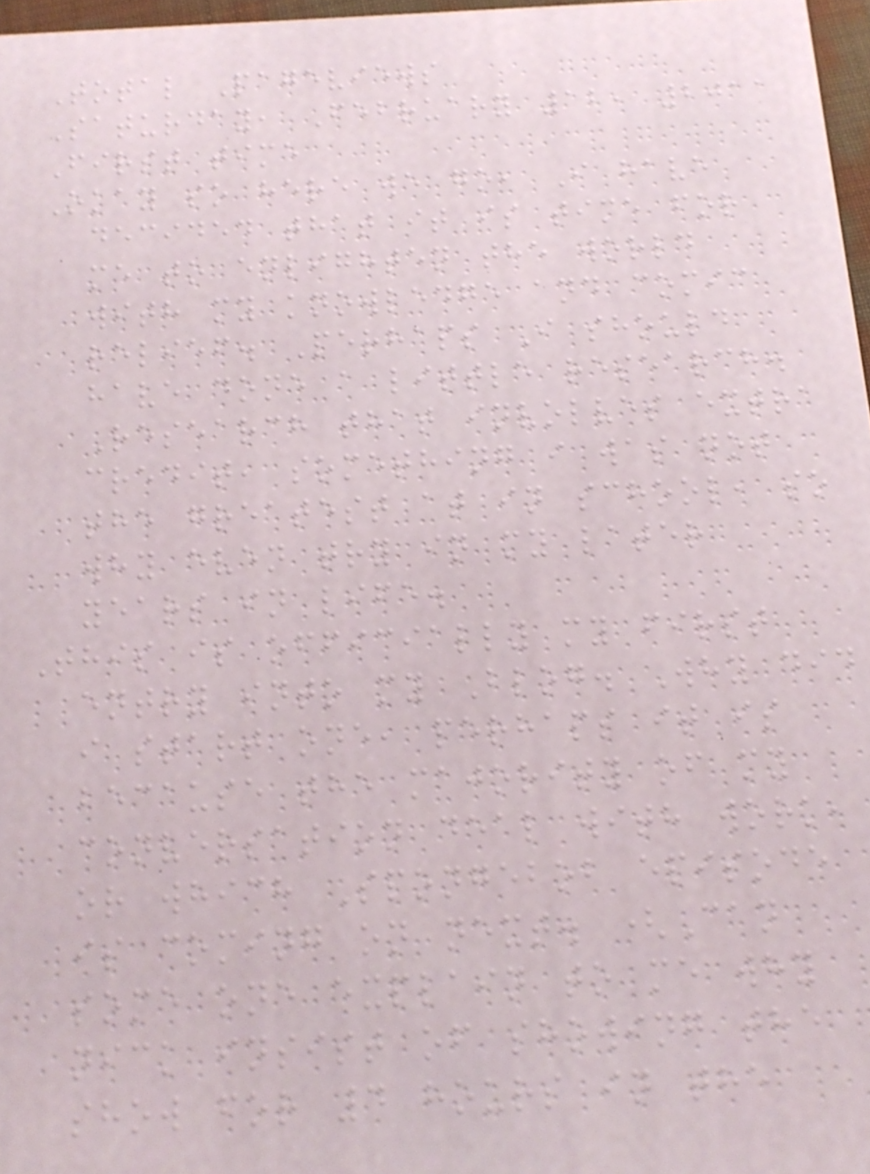Total Pageviews
Saturday, February 12, 2011
First time
Okay so here we go, I have
decided that it is time for
me to enlighten the world
with my knowledge and comic
relief. Perhaps I should
have done a little research.
Research that involves extra
credit, something i was not
the greatest at in school, so
why even try in my later
years in life.
This is officially my first
entry into my Blog. Why did
i start one, perhaps it is
because the majority of my
conversation deal with work,
or which Spongebob episode
is coming on next. (Can
some one explain to me why
nick insist of showing the
show for 4 hours in the
